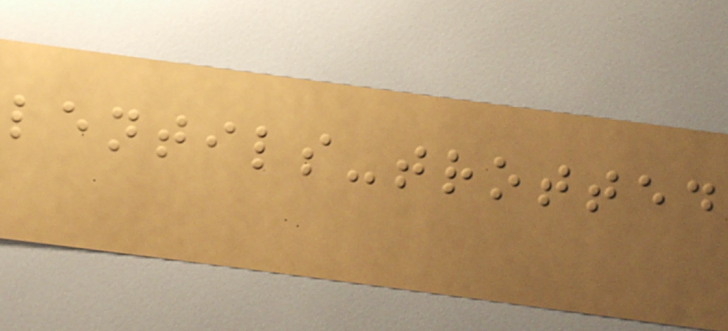lentils-trotted
